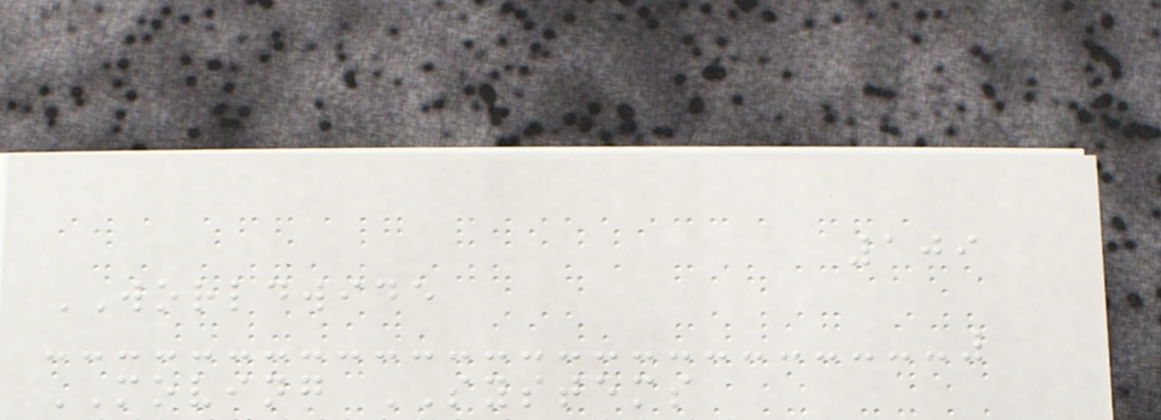109
WORLDWIDE
MOVING SYSTEMS
